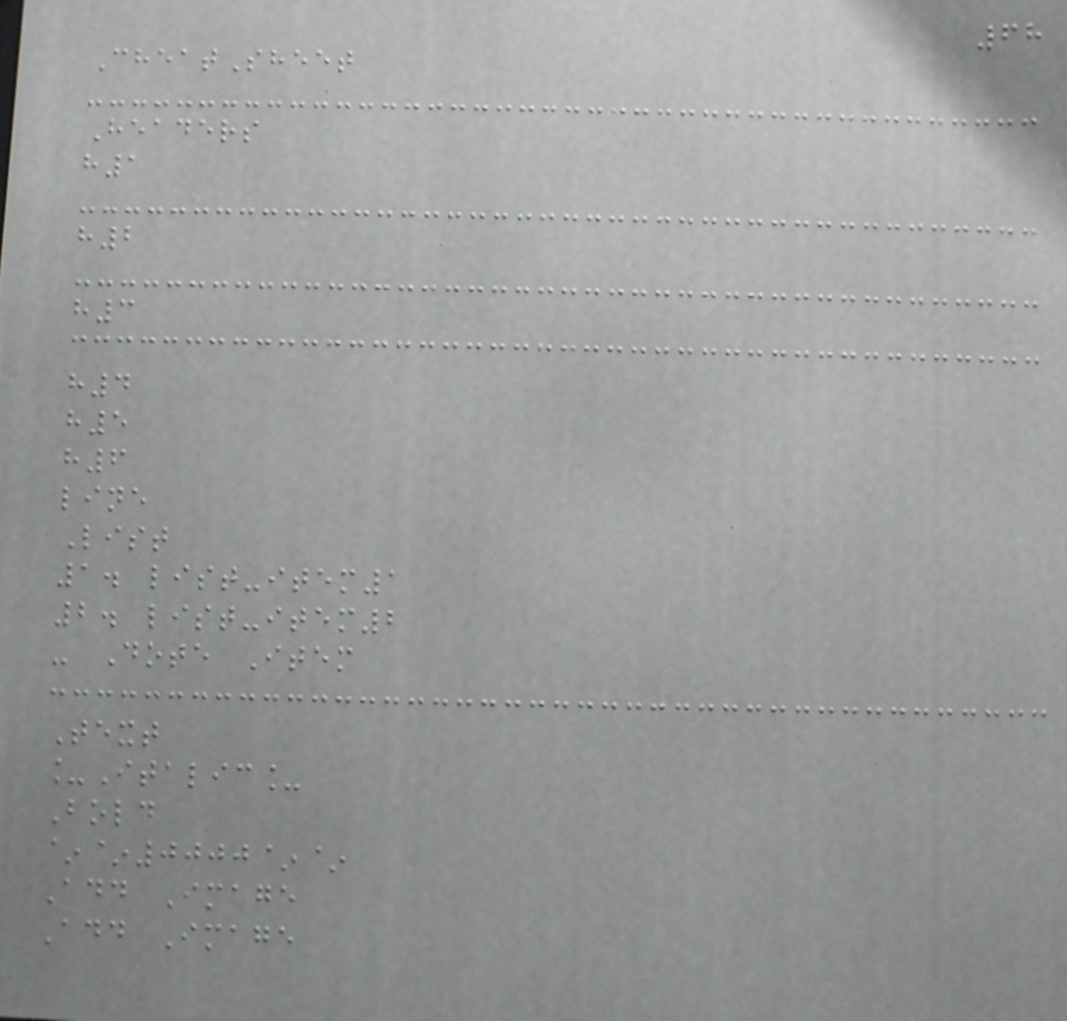68
CheatSheet
Headers
h1
h2
h3
h4
h5
h6
line
List
1. list-item1
2. list-item2
- Dote Item
Text
_Italic_
Bold
~~0000~~
Add Image
Add Image
